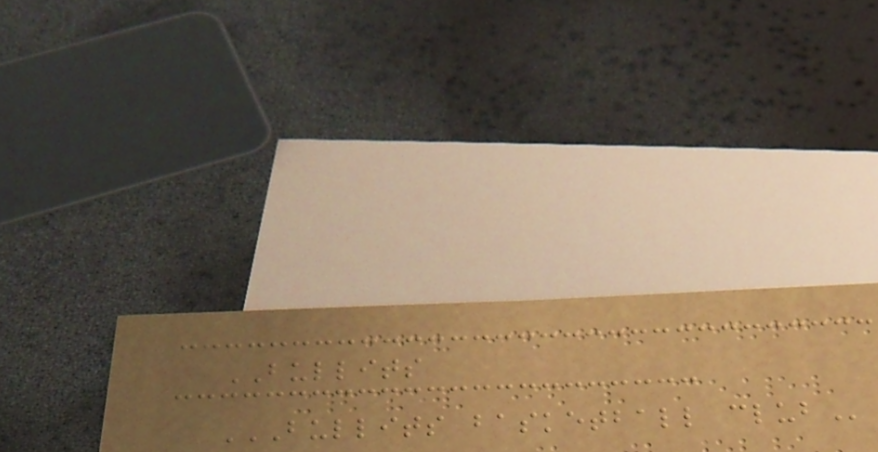BULLITS
BULLITS BASKETBALL CLUB
